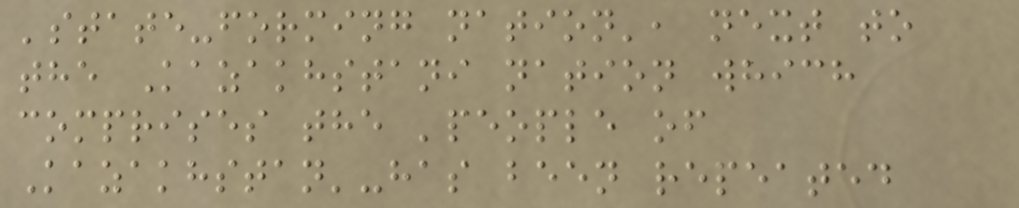'state-forming nation', next to
the Kazakhstani nation which
comprises the 'people of
Kazakhstan'-has been repeated
